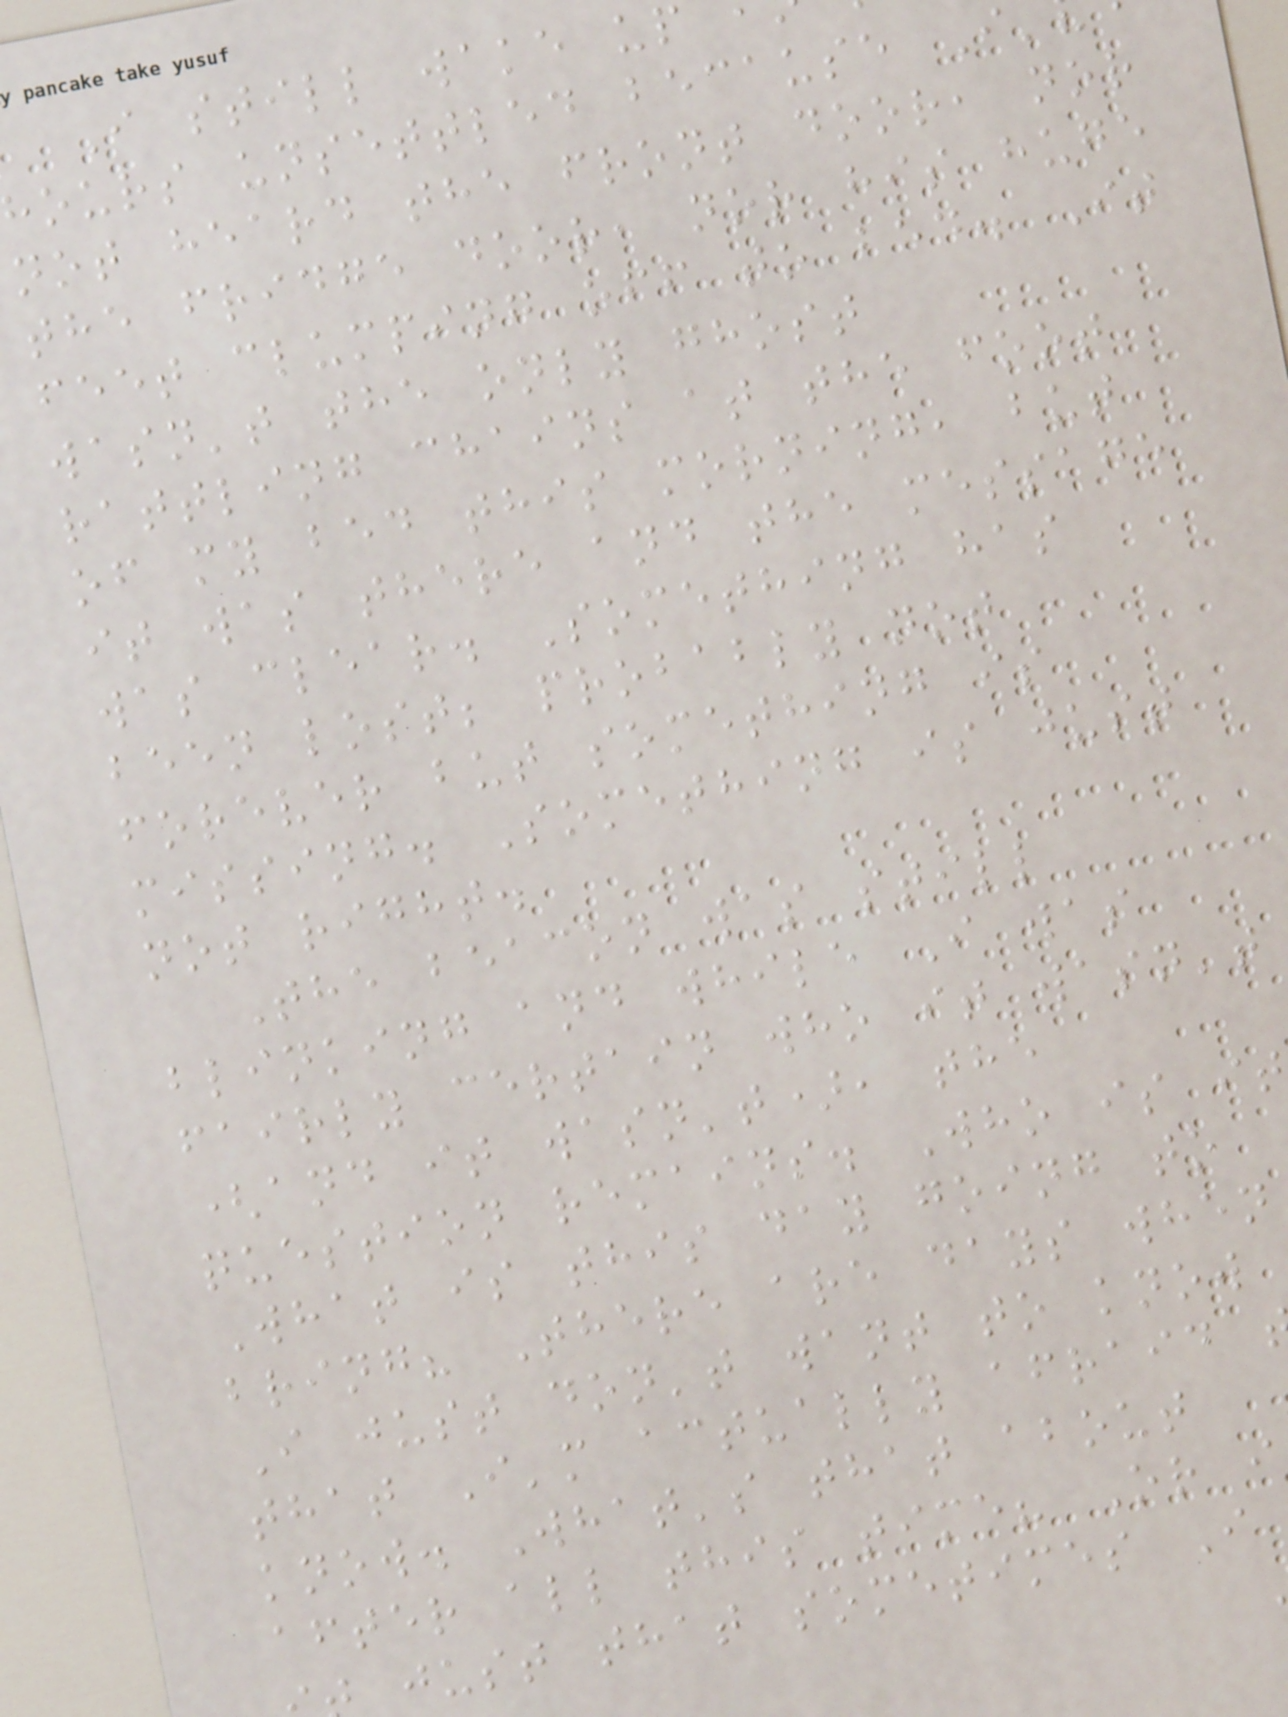I still wake up
hours unsettled because I
not heard the front door, nor
the fridge door, nor his huge
feet clumping off to bed. It
wasn't the only ghost
rattling chains at the foot
of my bed this morning, but
it was there and the message
was clear. Something has
been lost; probably not
forever but something is
missing. Something is just
not right.
The beacon was still
blinking and while I was
fairly certain who it wasn't
(and it wasn't), the
question remains. Who is it
What is this day going to
bring? There are days when
I just don't want to know
that I'm actually afraid
know. What's that about
after all this time? Or i
just that sometimes I
